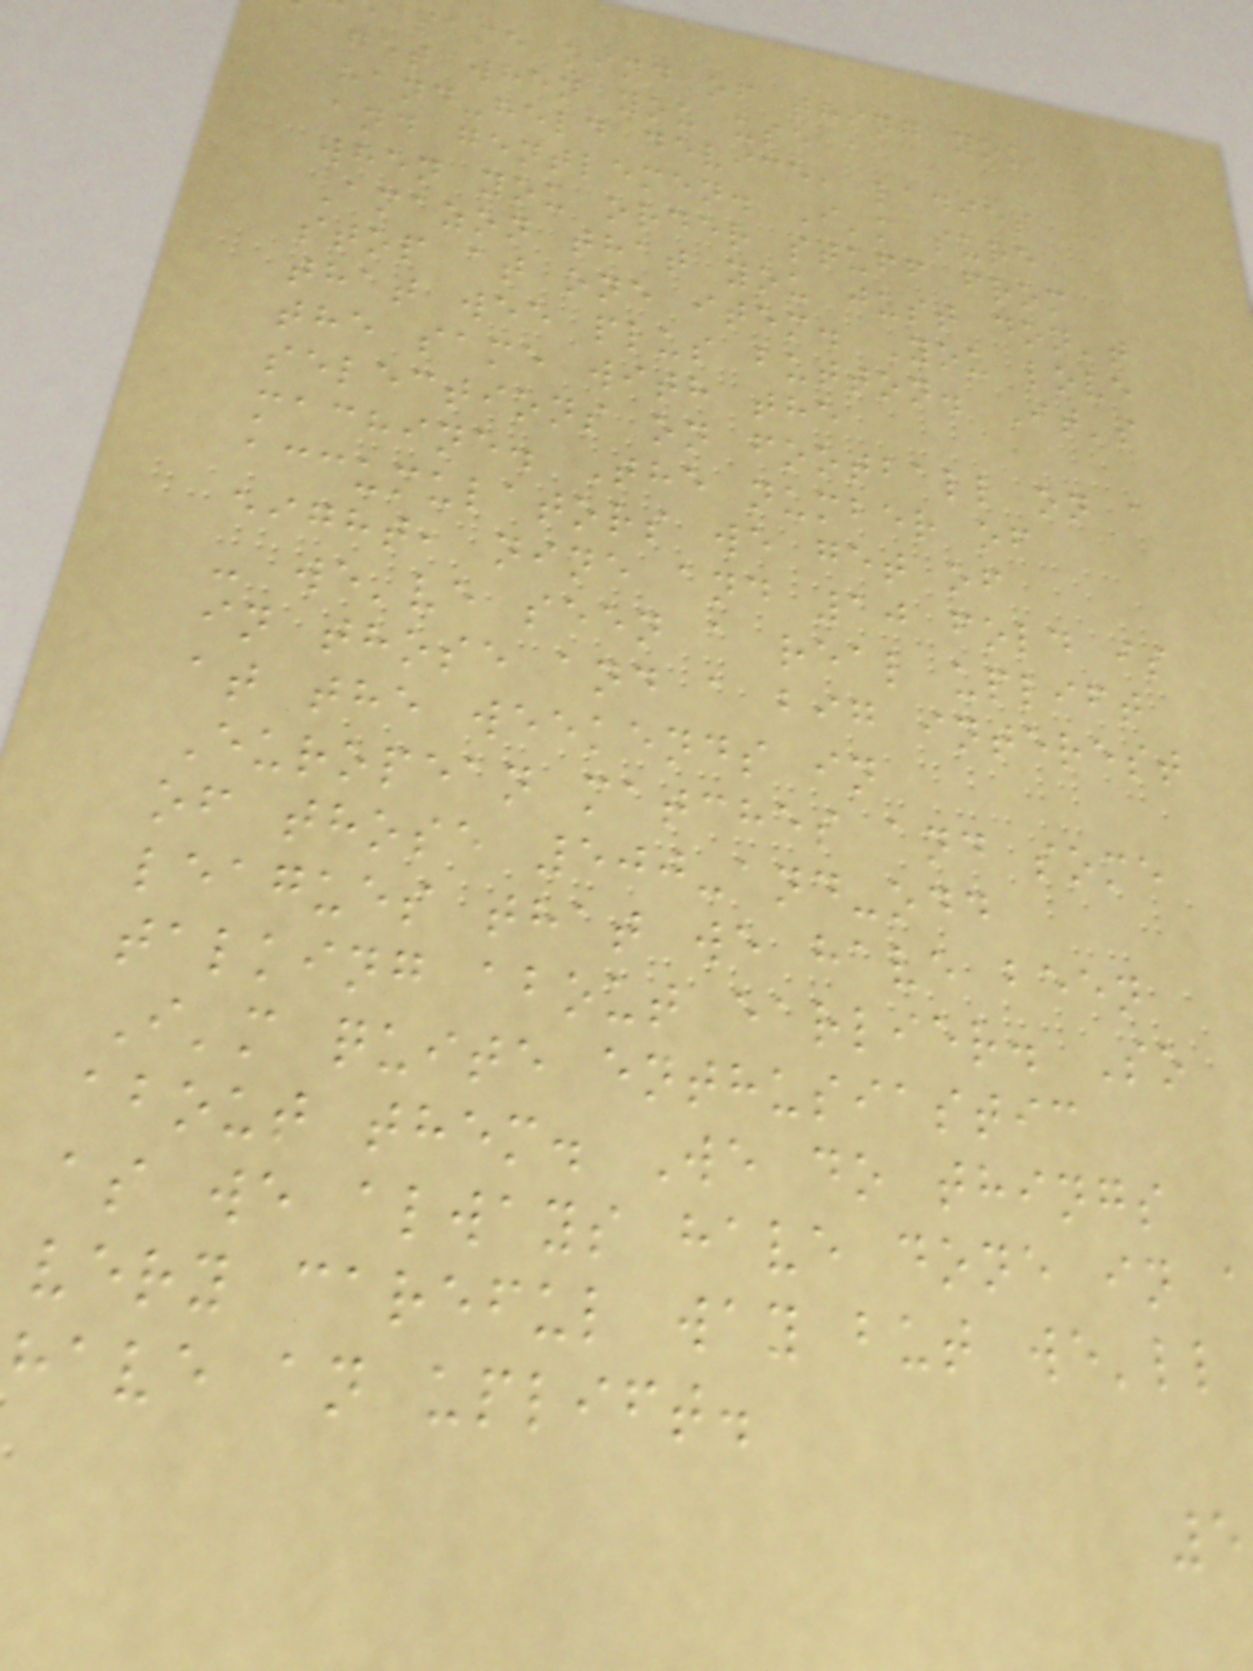same kind of thing you
get when you use a
hand-held device, ladies
and gentlemen. I'm sure
when you order stuff from
Amazon that you just don't
stop at one item. You love
that wee plus button. It's
the same with the
selections on football on a
machine. The number of
accumulators we get of
eight, nine and 10 fold is
- we've seen a real uplift
in those and a big interest
at the weekends in
European matches and some
of those 500-and-odd
leagues that we have been
talking about earlier. So
I'm quite enthusiastic
about them. We do things
as we always have done in
very careful way but we'll
have an uplift.
